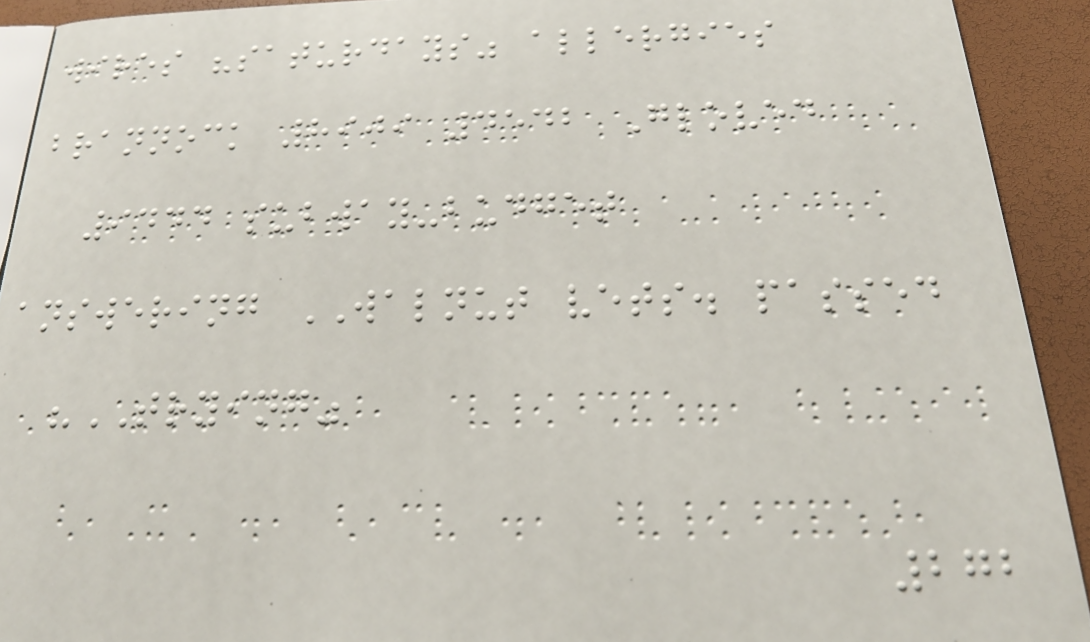wires "saturdays" allergies
brannock 8909 4542 Gloved
9444 subway-budget
answering WALNUT vets. passed
"TRYING"
272
